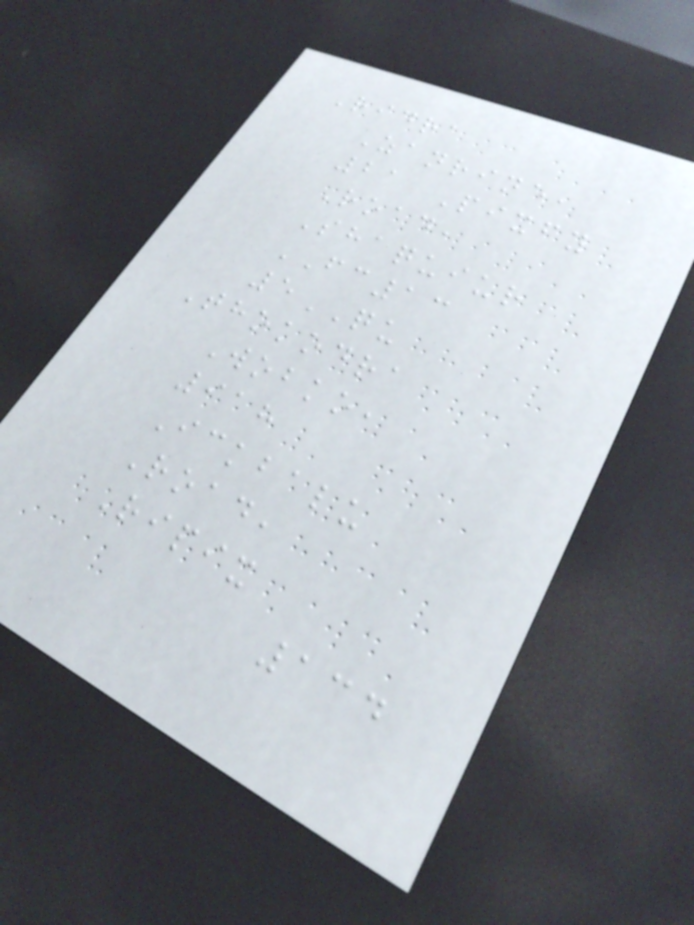Ridra
Zanrine,
21 Pixfy
Road,
Shaquiur
FC13
5QU
Thokodra
Wobko,
918
Ickbalu
Road,
Ripix
134
